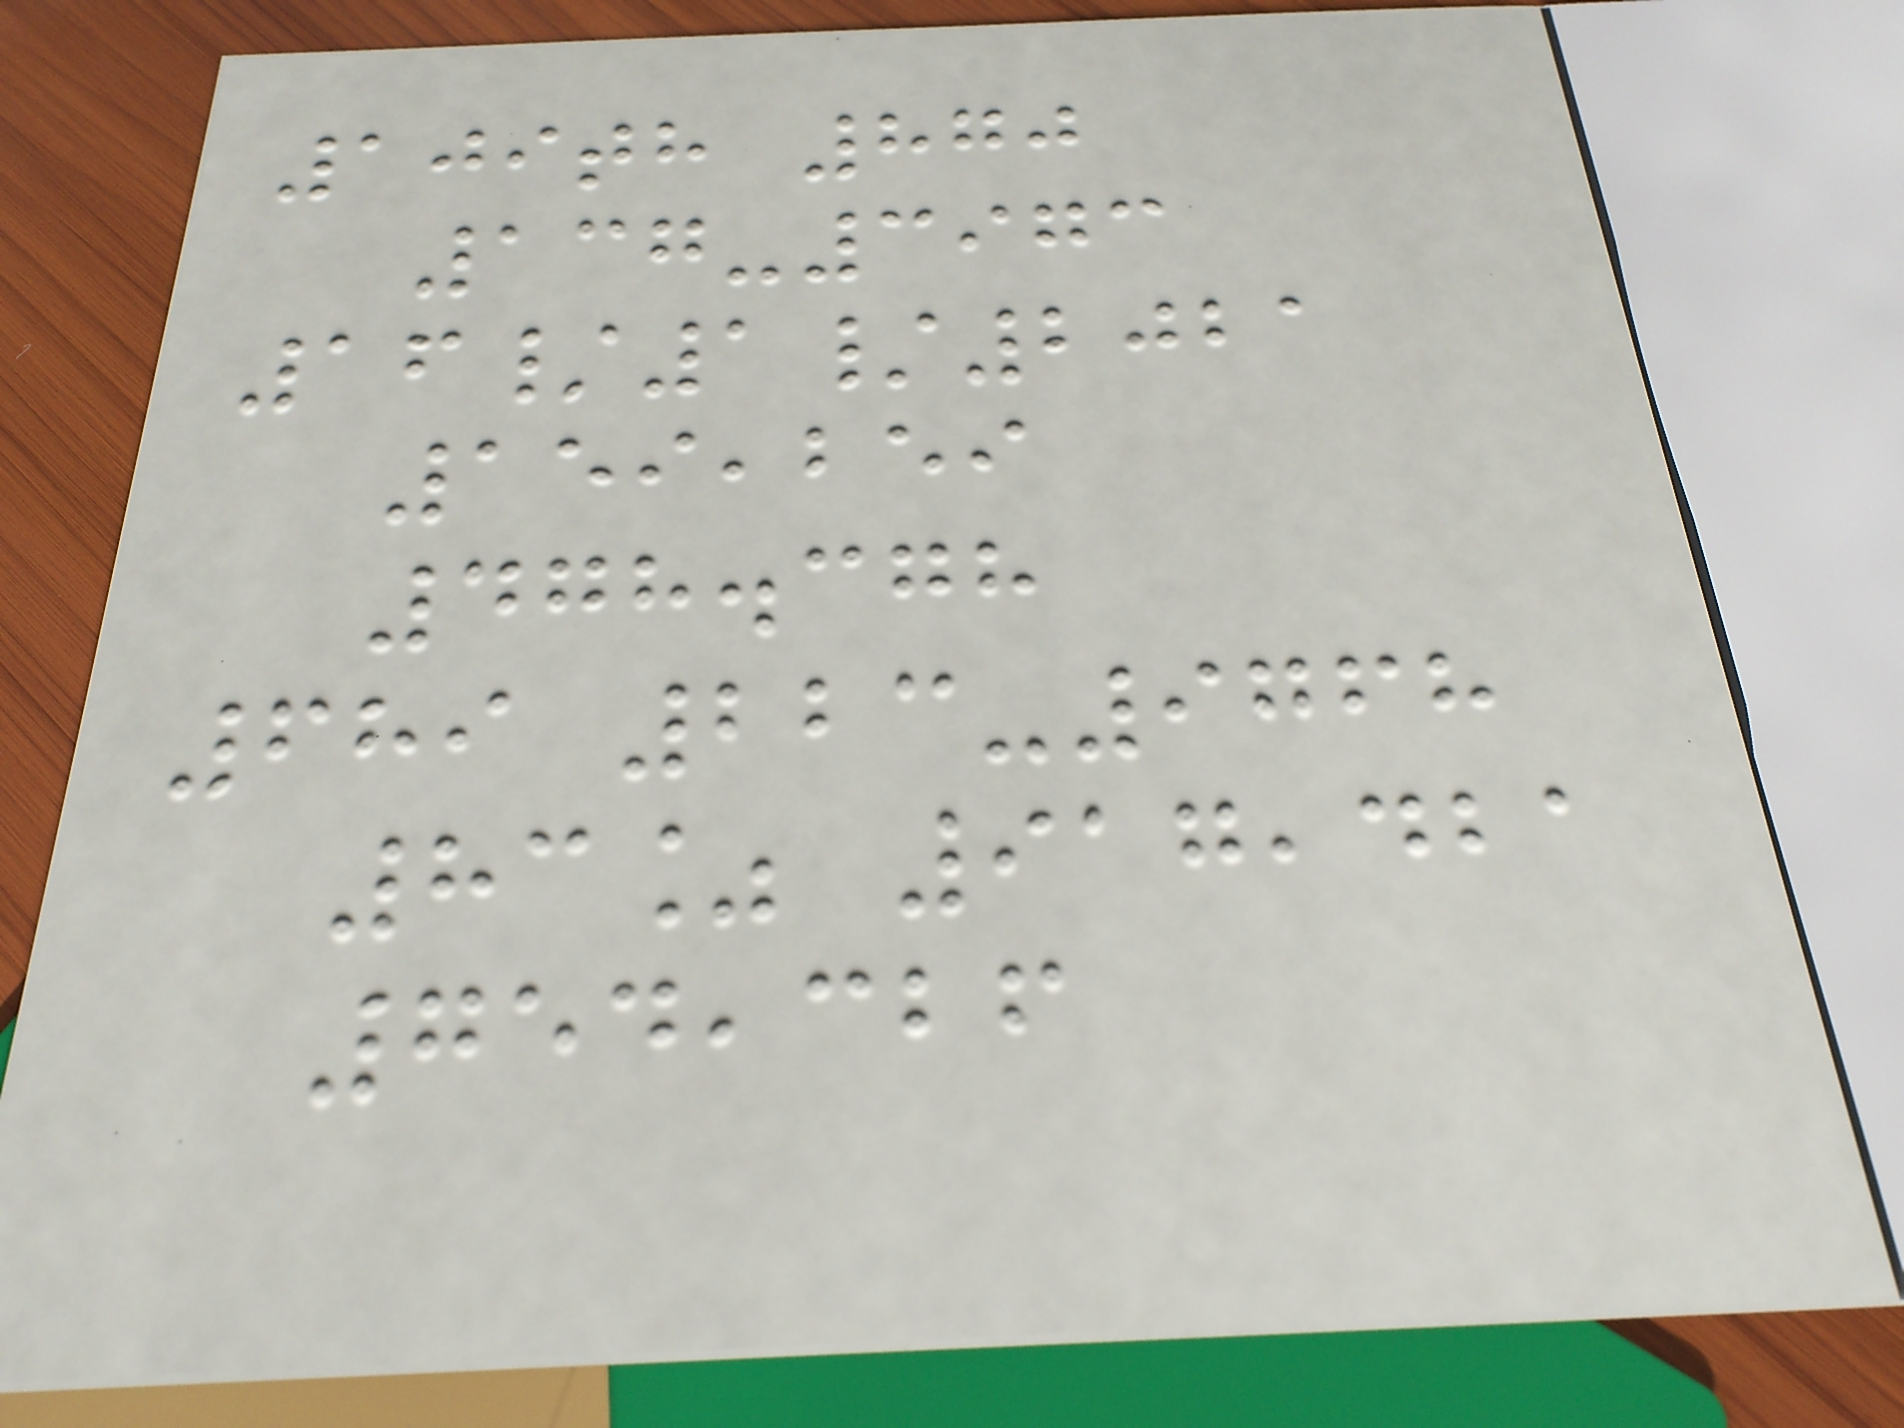109th 870
137-3973
16/1/2021
159,259
478.378
689 223-9768
83% 917,421
754,326
